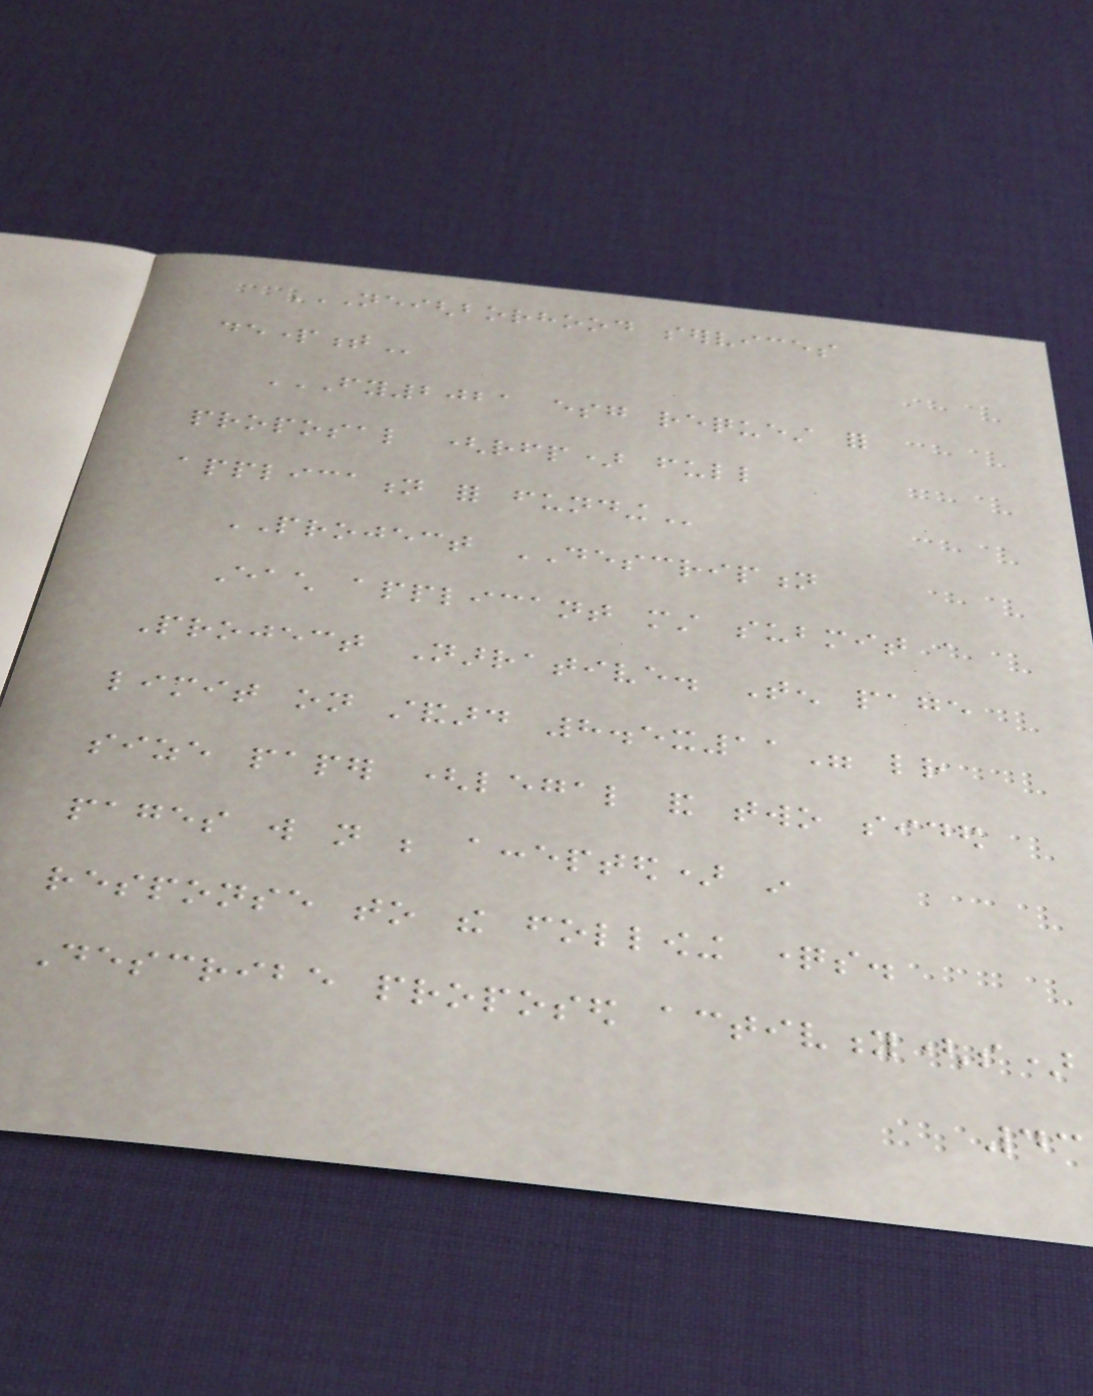NEIGHBORHOOD SERVICES
DEPARTMENT
FY2021 ESG REQUEST FOR
PROPOSAL (RFP) FULL
APPLICATION FOR FUNDING
PROJECT DESCRIPTION
Each applicant must submit a
Project Narrative. Ten page
limit on standard 8.5x11" letter
size paper (legal and two sided
pages will not be accepted) in
response to the following questions.
Describe proposed activity(s)
43
